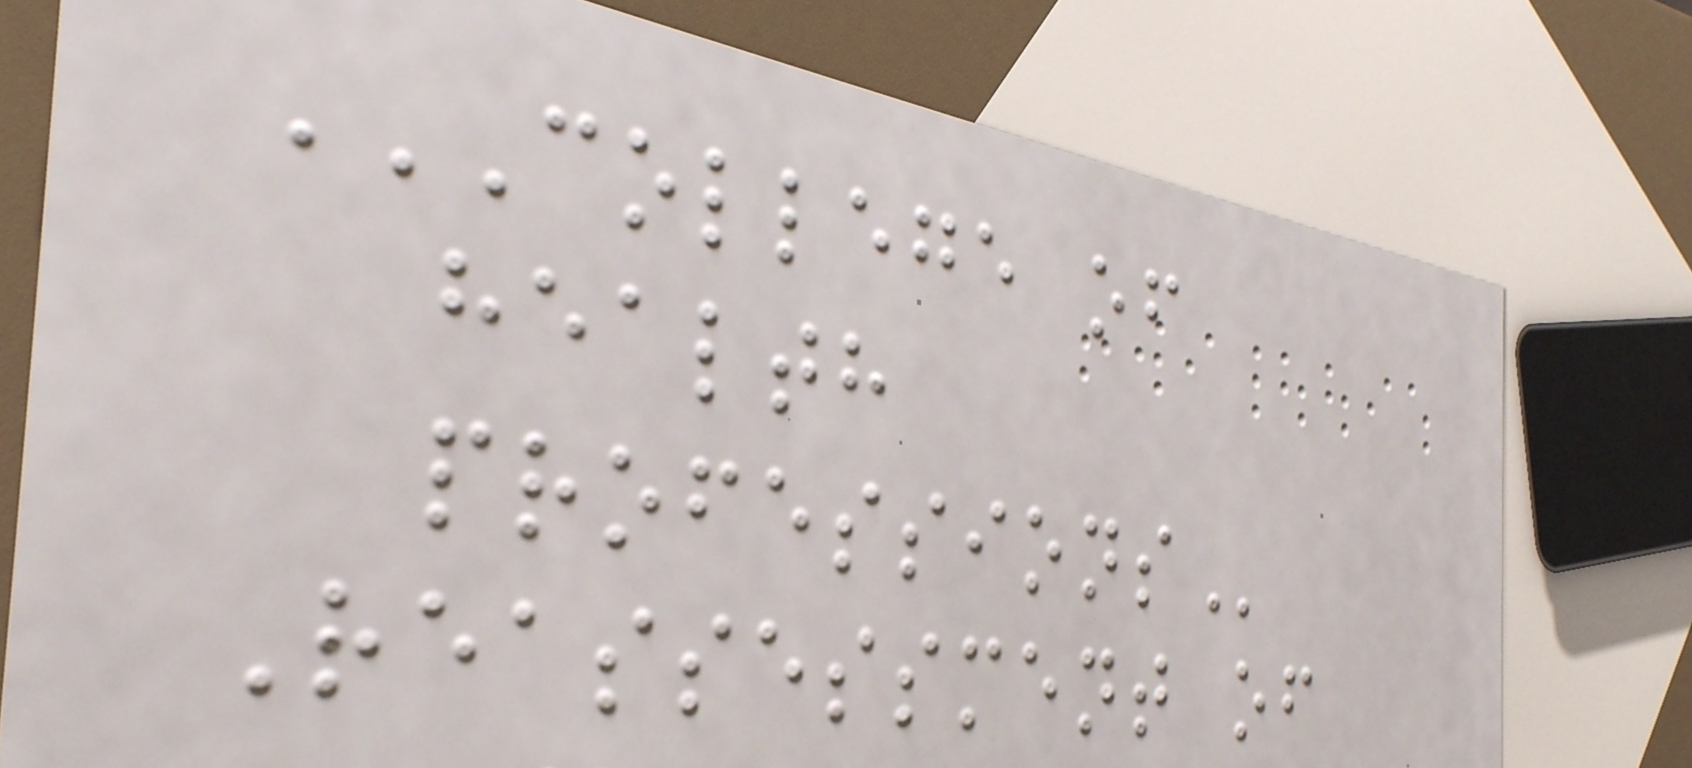COLLEGE OF
HEALTH
PROFESSIONS
Reassessment of
